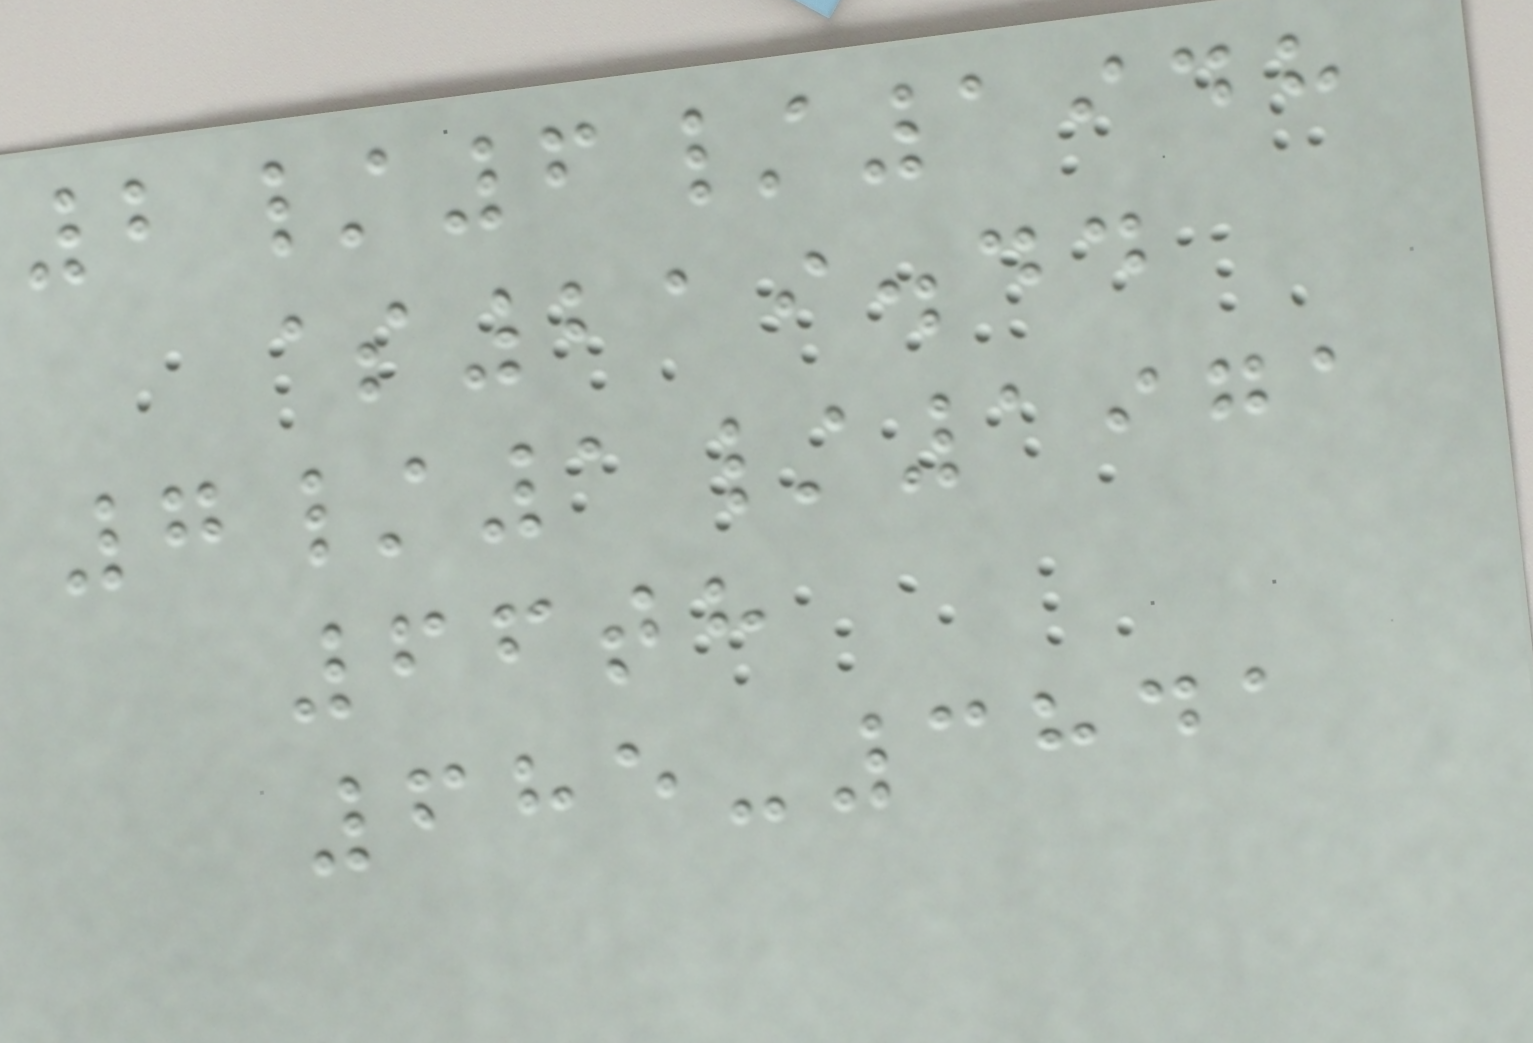2/6/1948
$219.44
7/1/1971
66th
685-3841
